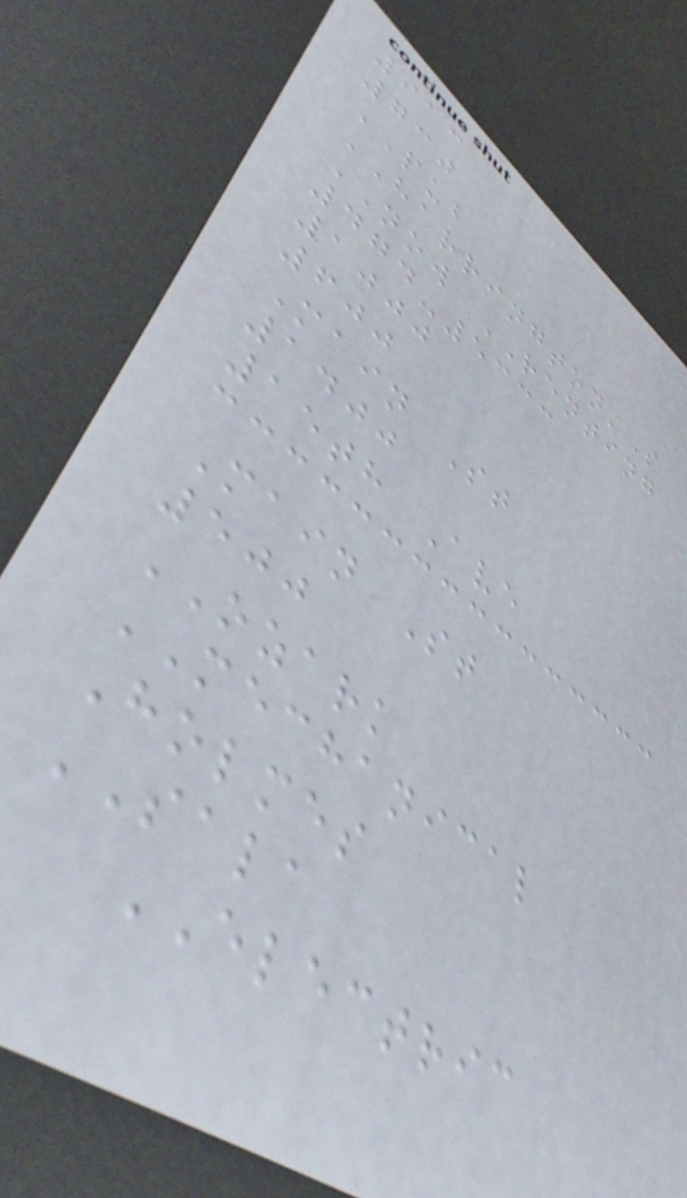913
730
PUB
HARRINGTON'S
NOW RENTING
474-5333
1000
600
Main St
1400
15th Ave
Main St
500
OZARK
MECHANICAL
Holmes
SALA
ELECTRIC
